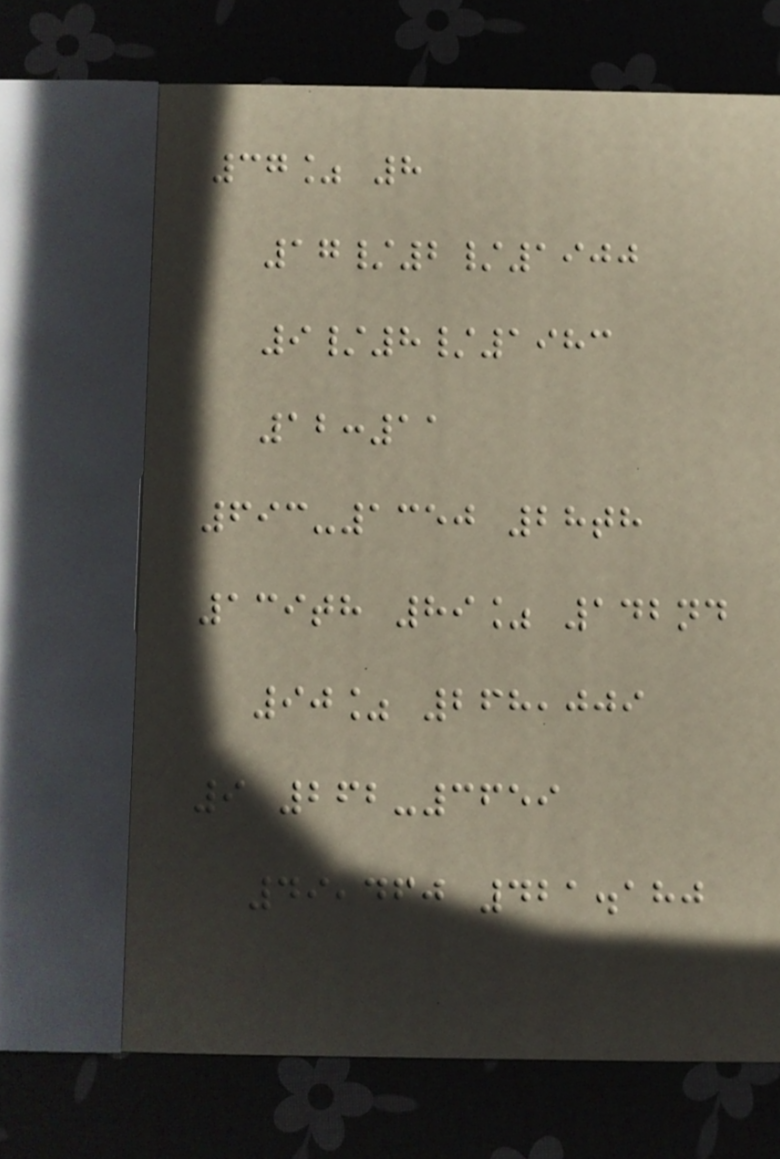37% 8
17/2/1900
9/8/1983
12:11
693-1350 28th
139th 89% 142nd
90% 268,009
9 262-3659
49,460 421.180
